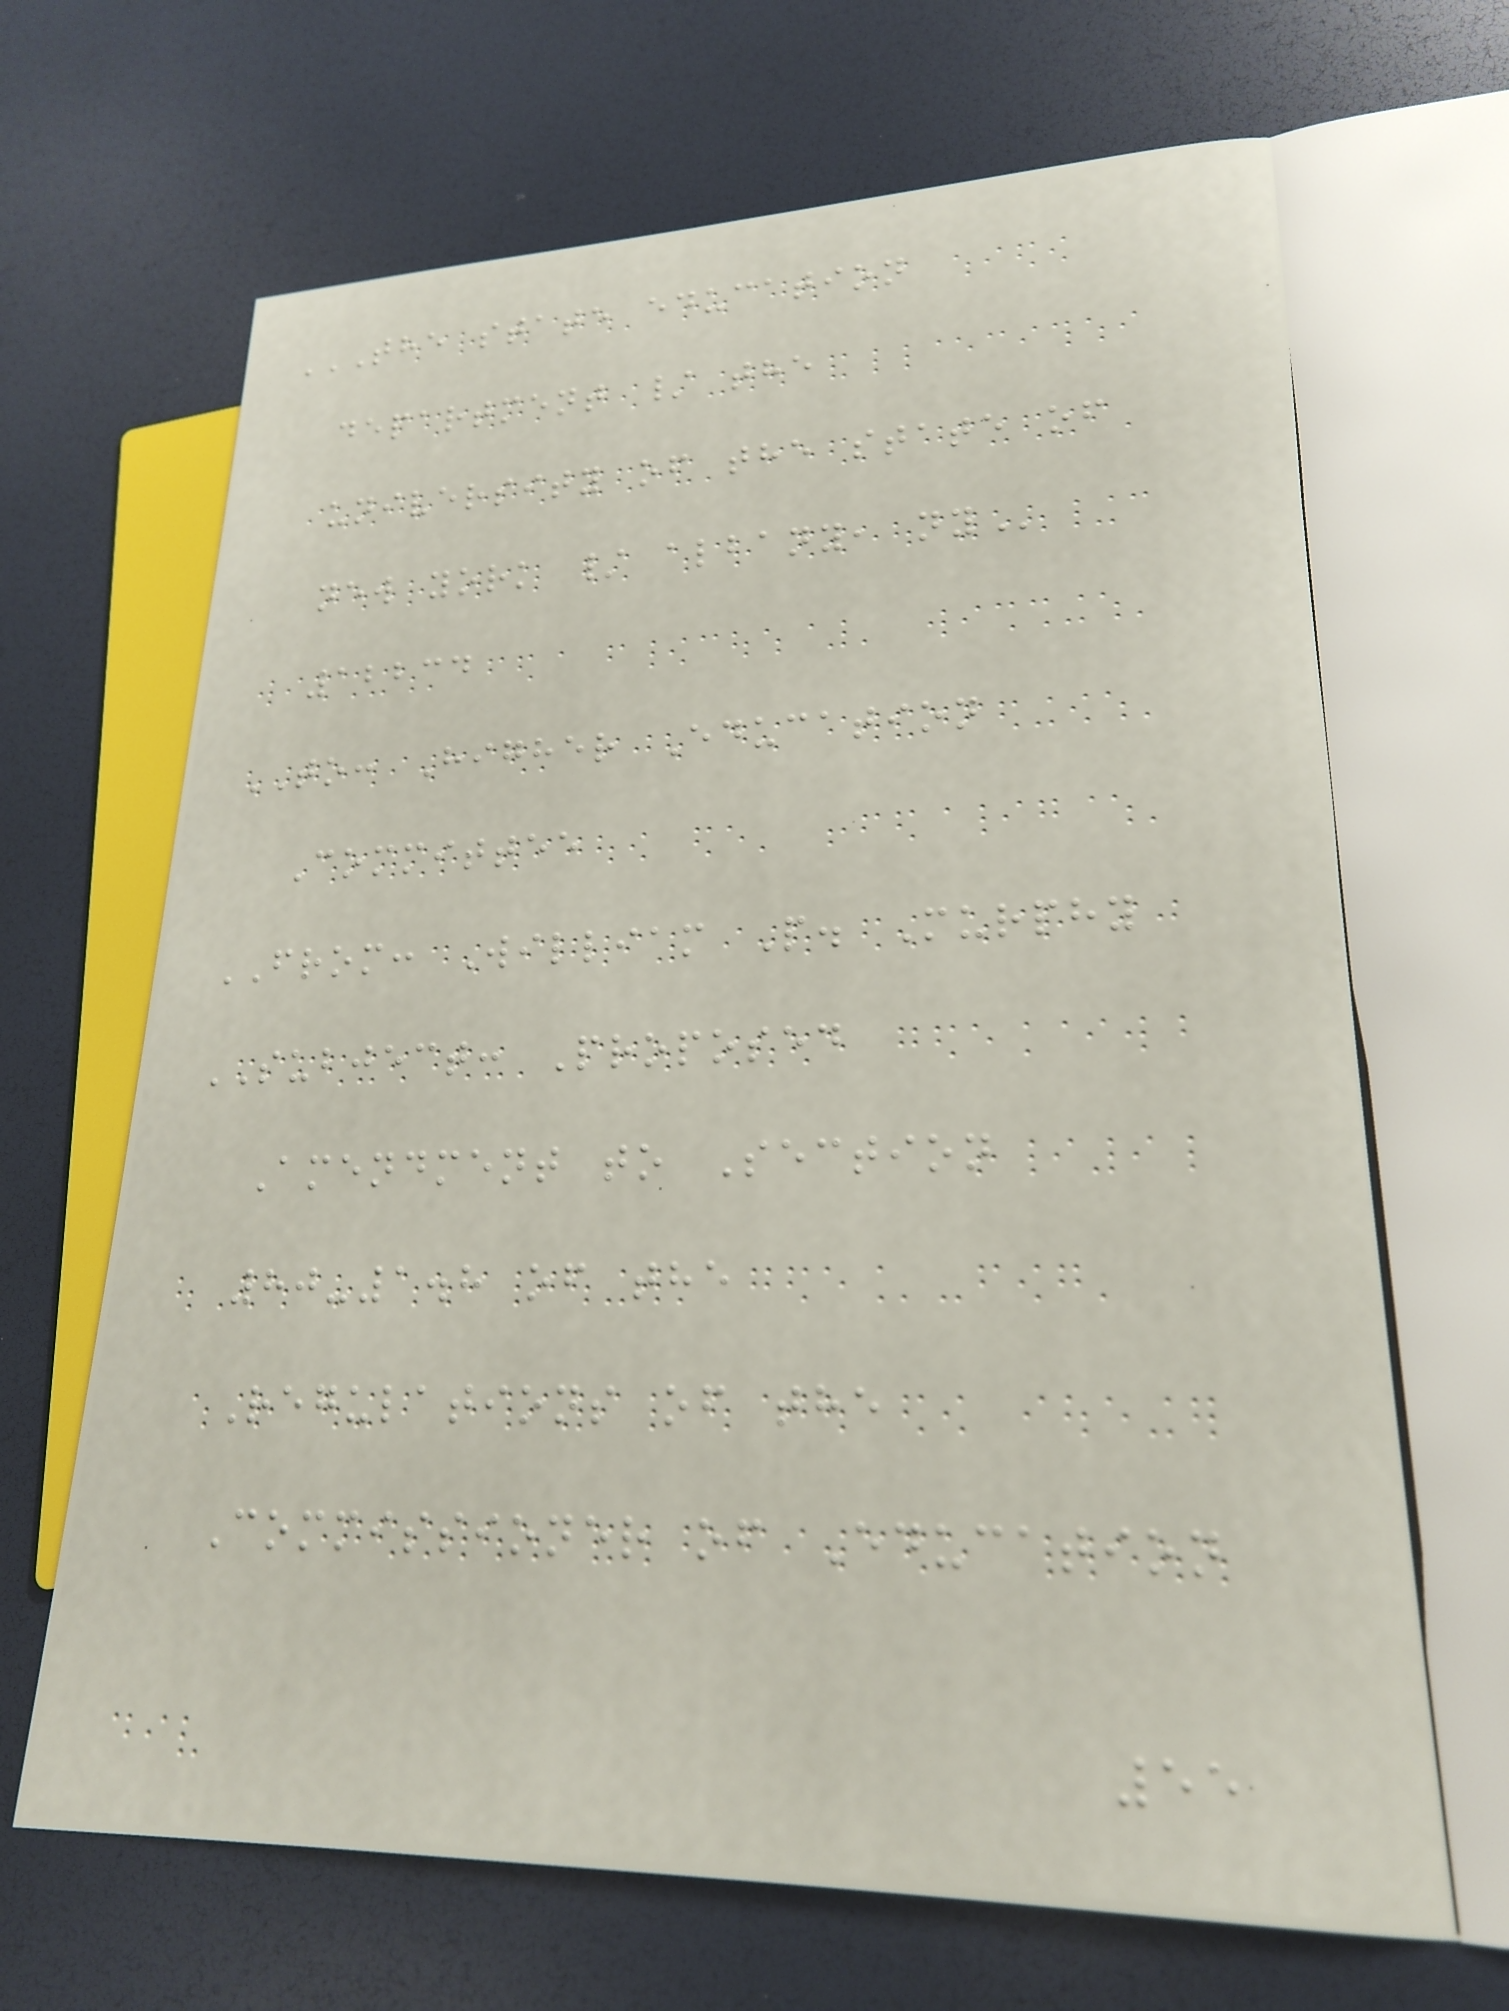THE STATE EDUCATION
DEPARTMENT / THE
UNIVERSITY OF THE STATE OF
NEW YORK / ALBANY, NY
12234
TO: Higher Education
Committee
FROM: William P. Murphy
SUBJECT: Proposed
Amendment to Section
80-1.8 of the
Regulations of the
Commissioner of Education
55
